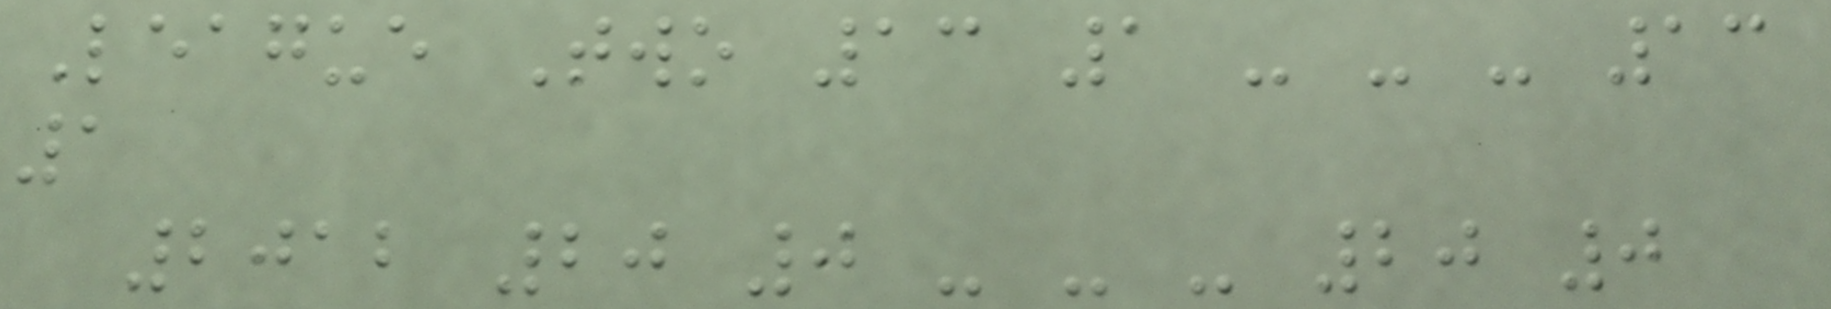League Two 13 1 - - - 13
1
2012 20 0 - - - 20 0
